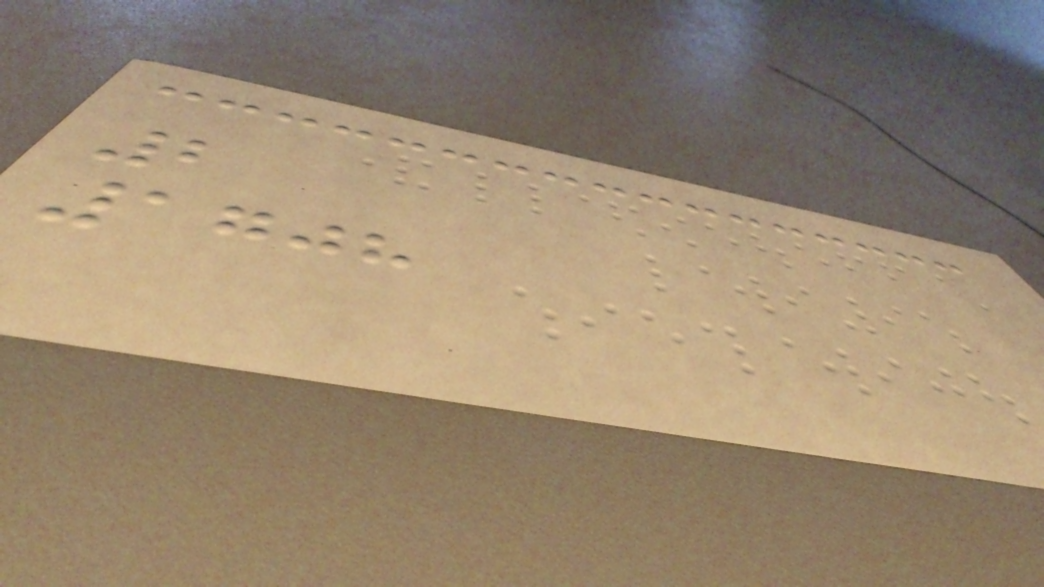2
1708
